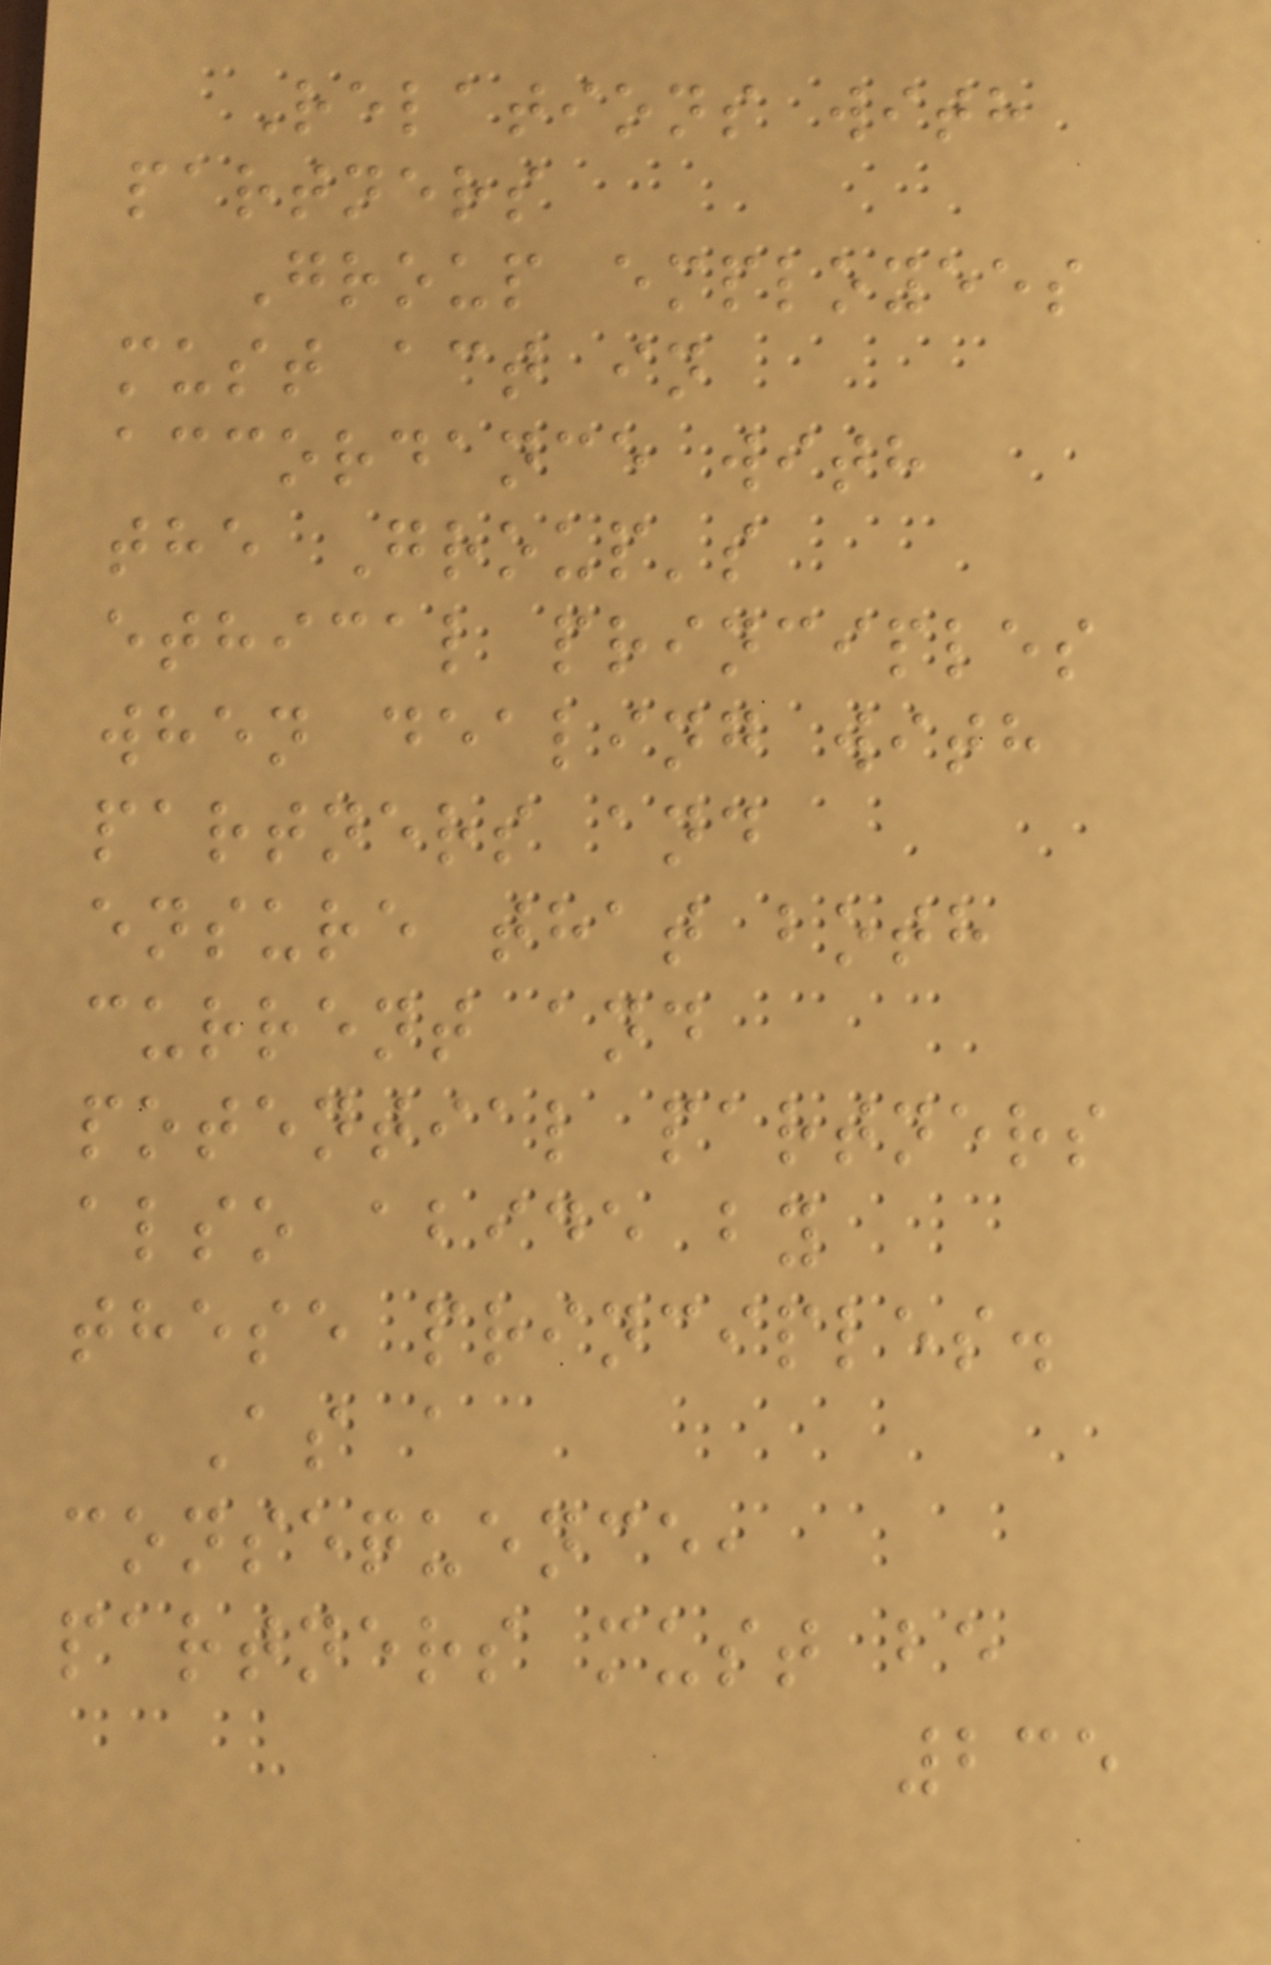Relations with
partners
Group employees
must act in
accordance with
the Group's
ethical principles
when dealing with
partners and
ensure that both
current and
potential partners
also abide by
these principles.
As a
consequence,
partners must be
235
